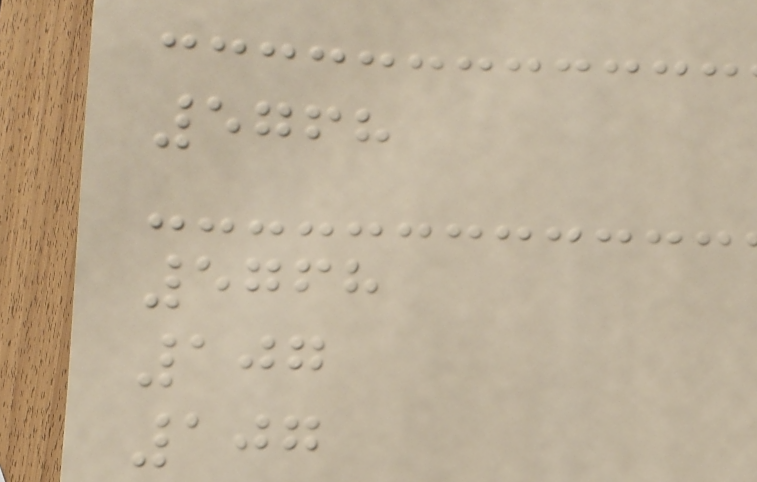5768
5768
107
107
